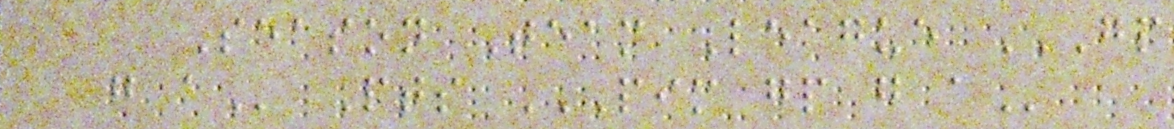Season Team League GP
G A Pts PIM GP G A
